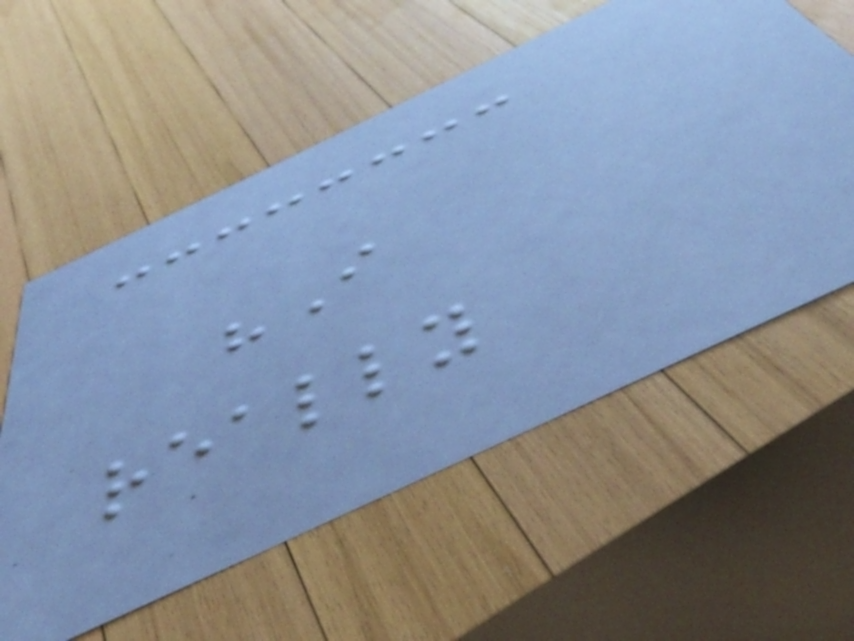"I
really
